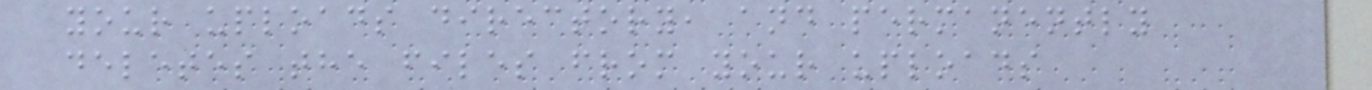your uploads directory, and permanently
deletes the files from your uploads
